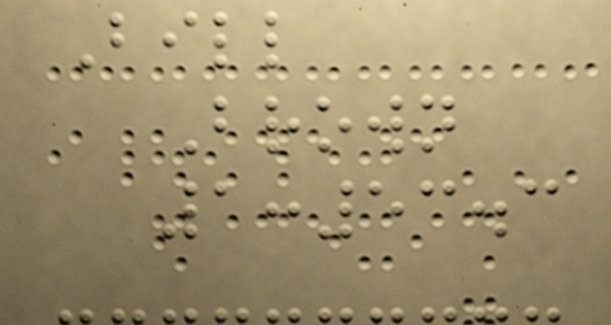Bill
Brown
1:53.3
